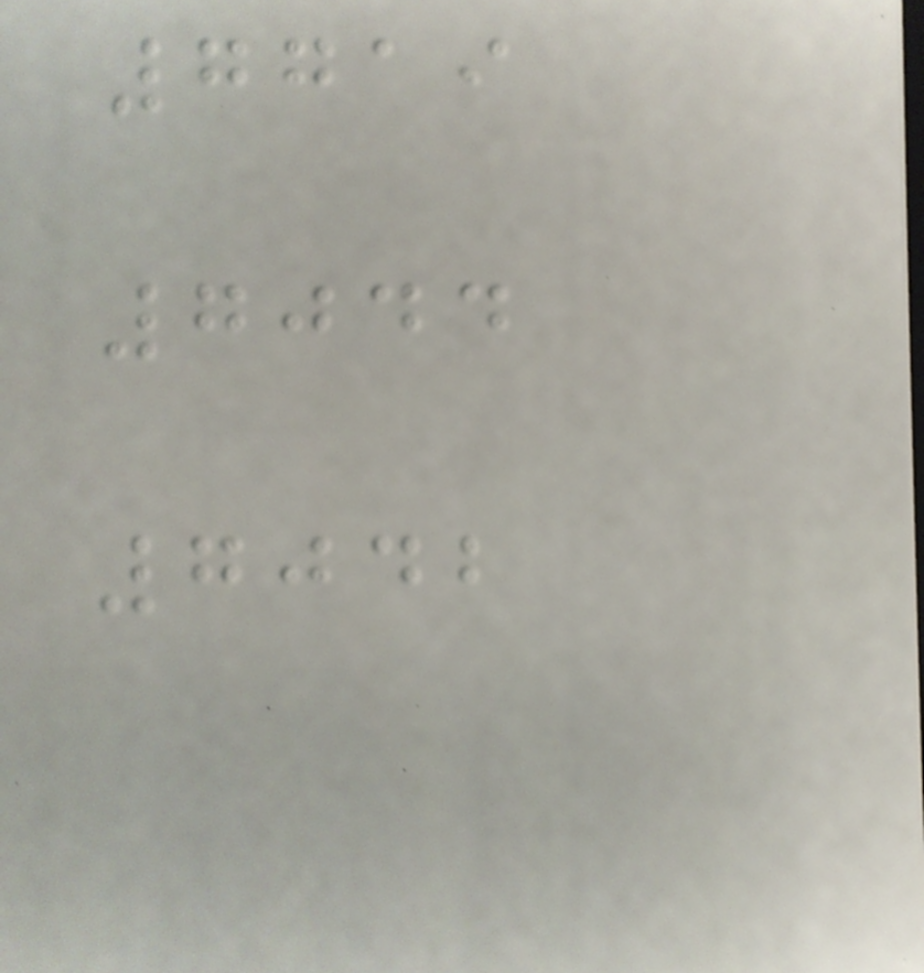7719
7044
7042
